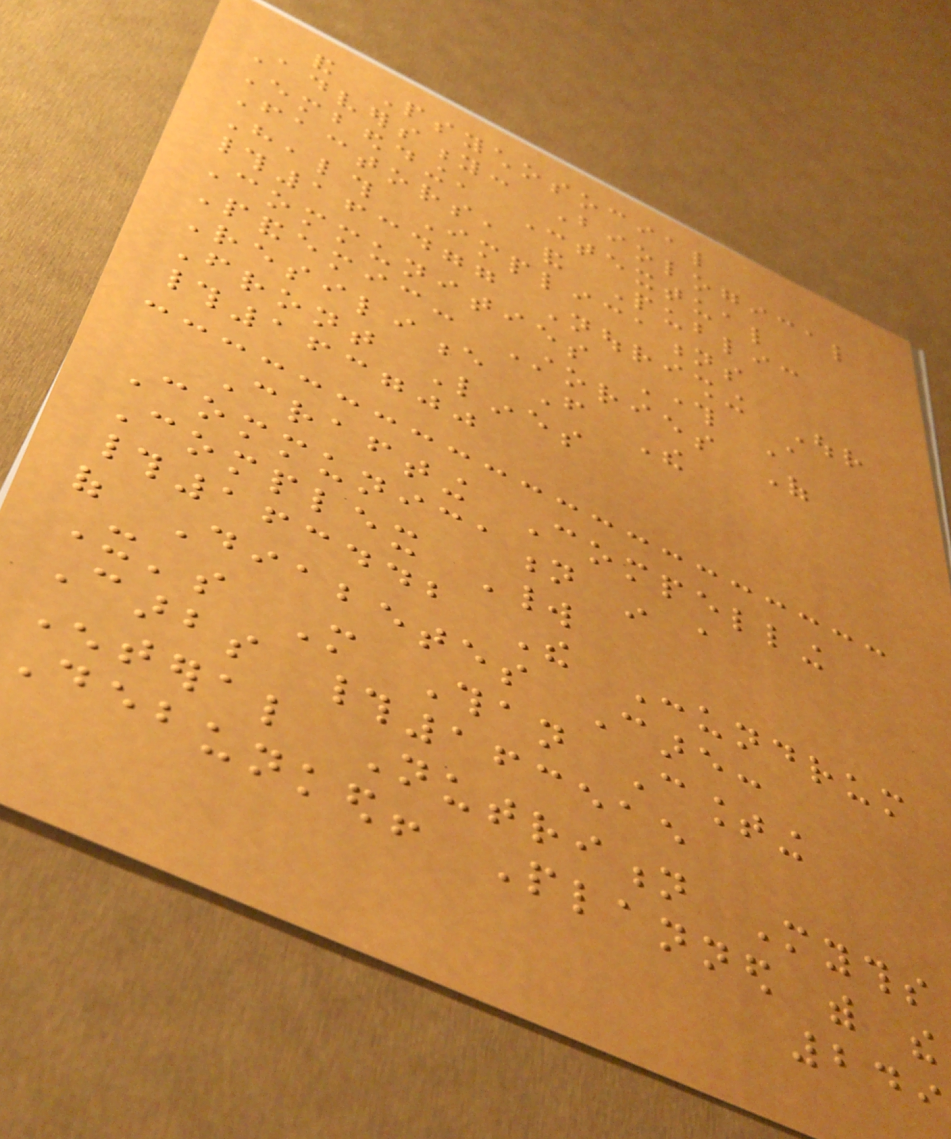and Psychosocial
Adversity: Biological
Embedding, Contextual
Factors, and Public
Health Implications
#163477 Nourishing Our
Communities Through A
Pandemic: Stories Of
Resilience From The
Front Lines
#163700
Crafting Compelling
Communication in a
Complex World
#163442 The Conundrum
of Diabetes Care:
It's More Than Counting
Carbs #163515
Enteral Nutrition Myths
Debunked! Planned with the
249
